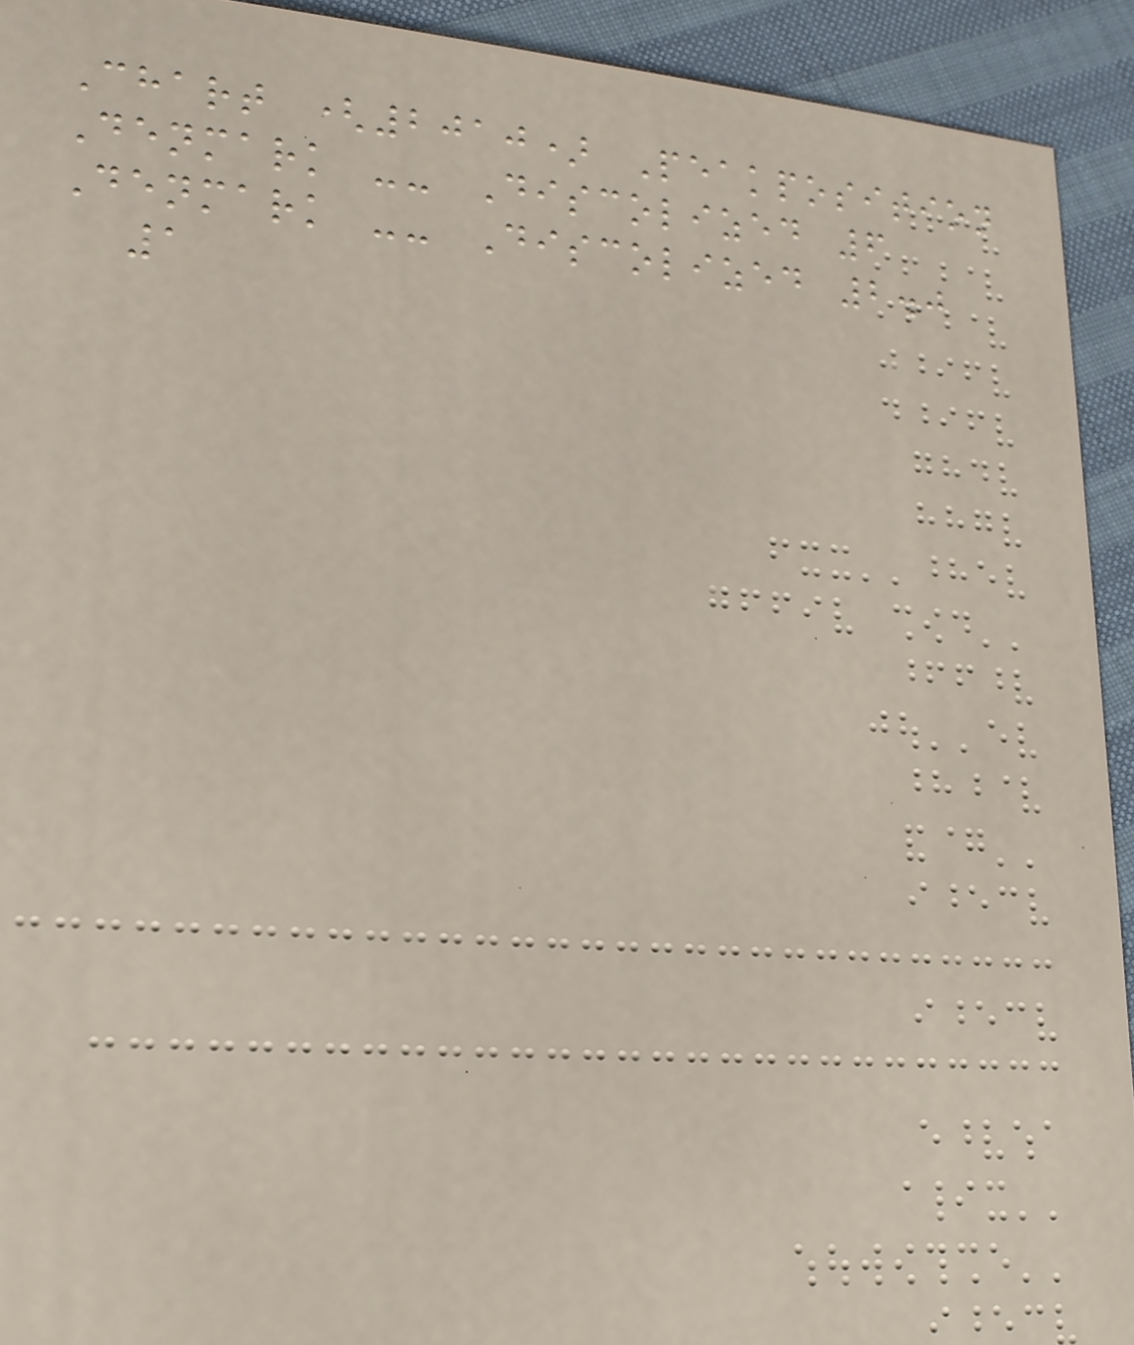Chart (2010) Peakposition
Denmark -- Discolized 6
Denmark -- Discolized 2.0
1
